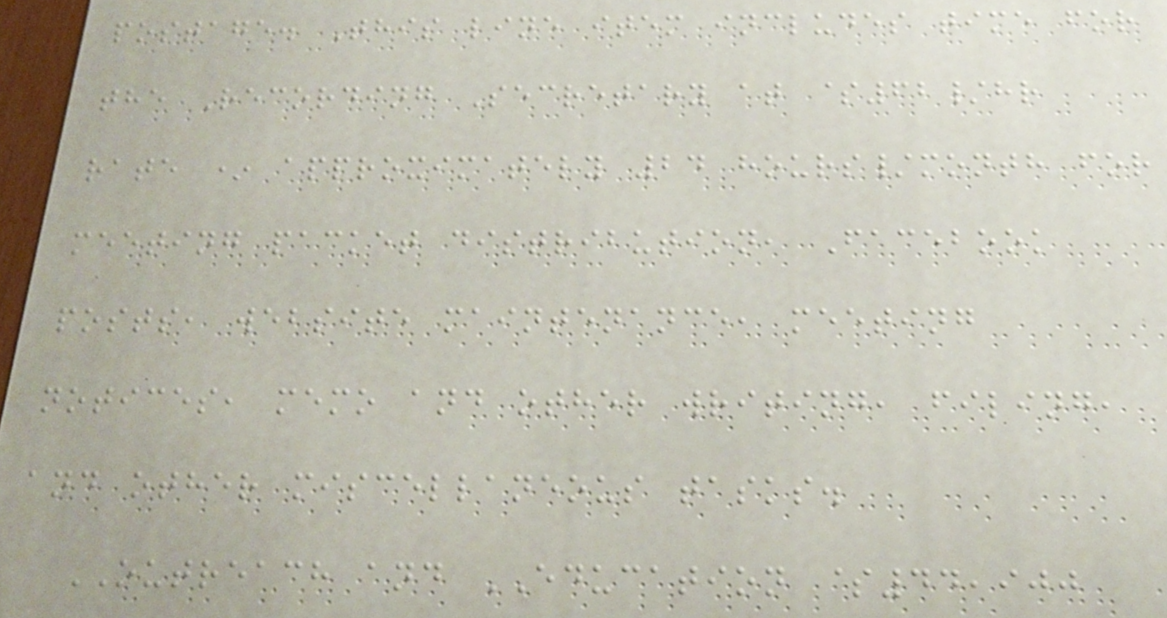postage. This line item includes time for
the Recording Secretary at $62/hr
rate * approximately 24 hours/month for
meeting packet distribution, Facebook
posts, website maintenance, meeting
notices, memo and other writing, filing,
and other miscellaneous tasks.
OUTREACH and EDUCATION $44,900
